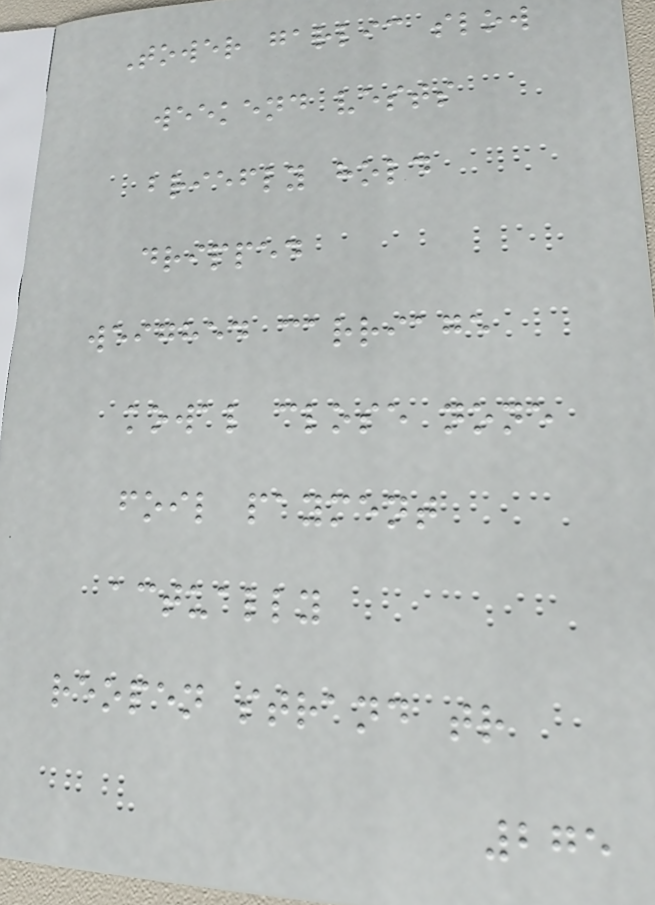Tower garlic slow
weekend vests
briefly hold
dripped
weighed carriage
kowal close none
foil payment
actually
reopen strand tr
275
